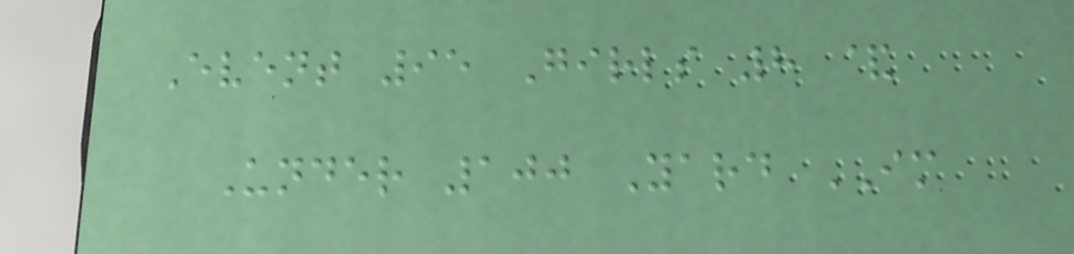Event 95 Girls 8 &
Under 100 Yard IM
